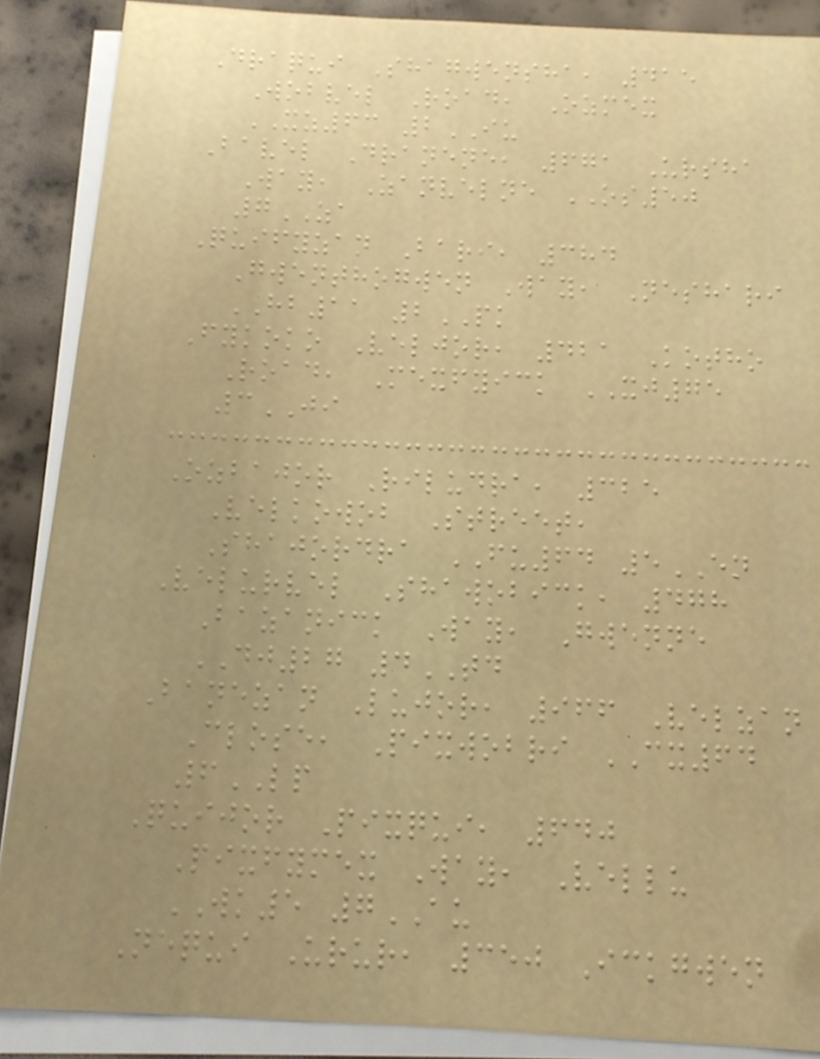Draqui Shagwensha, 415
Wobvel Road, Ozmex
XZ63 2IU
Bavel Dranene, 671 Ursha
Way, Zanvelne OS50
7ZA
Quifyzan Bari, 384
Gwenthogwen Way, Neshari
HB11 2PK
Fykoko Veljor, 421 Kotho
Road, Mexfyick XJ75
3JI
Ozbajor Riludra, 325
Velkowob Street,
Shajordra FU64 5EN
Velurvel Shawobick, 478
Bazanick Way, Gwenne
DJ27 4TD
Banezan Lujor, 966 Velzan
Close, Pixwobri CX64
6LP
Quijor Pixqui, 640
Pixfymex Way, Vellu
WK5 7AU
Nequi Urur, 350 Ickgwen
